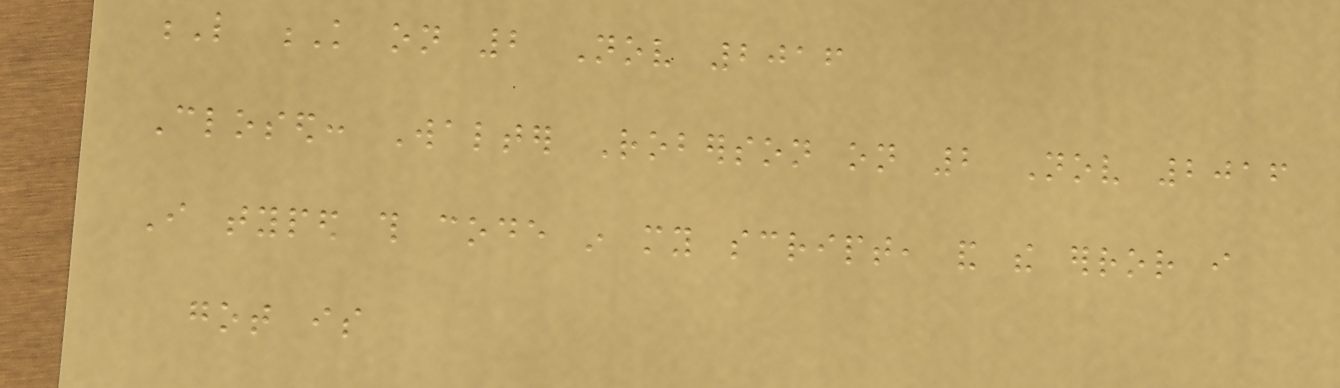L K on 2 Nov 2016
Closed: Walter Roberson on 2 Nov 2016
I typed this code in my script, and the error i
got is
